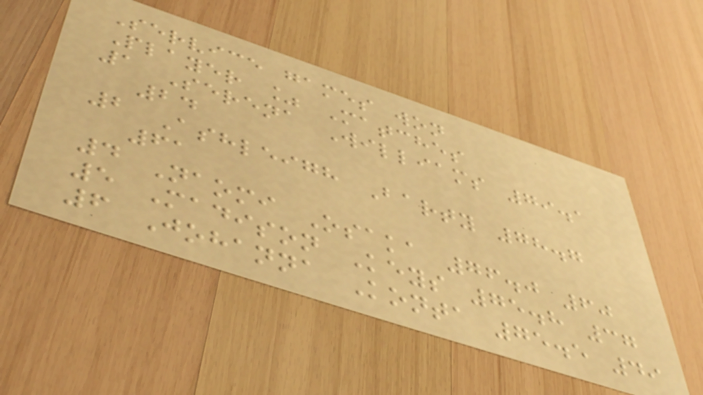Service games won
Player % Matches
1 Serena Williams 79.1
24
2 Ashleigh Barty 78.7
61
4 Naomi Osaka 76.0 60
5 Madison Keys 75.8 37
6 Johanna Konta 75.5 49
